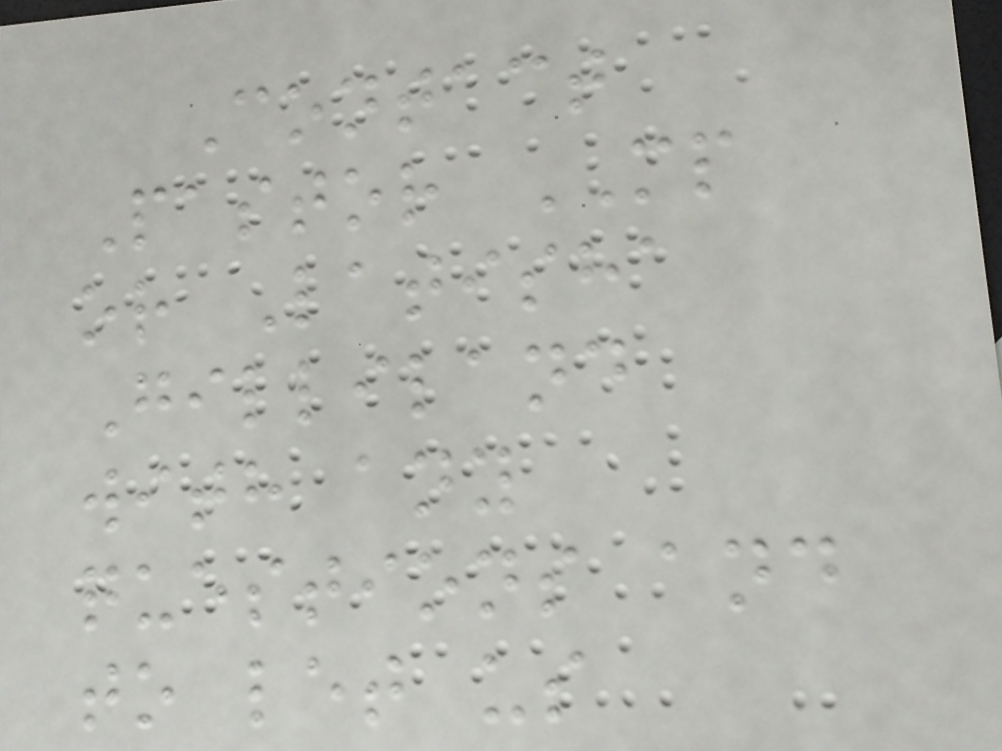Contact
Pastor MP
or Latisha
Gilliland
with any
questions and
to let us
